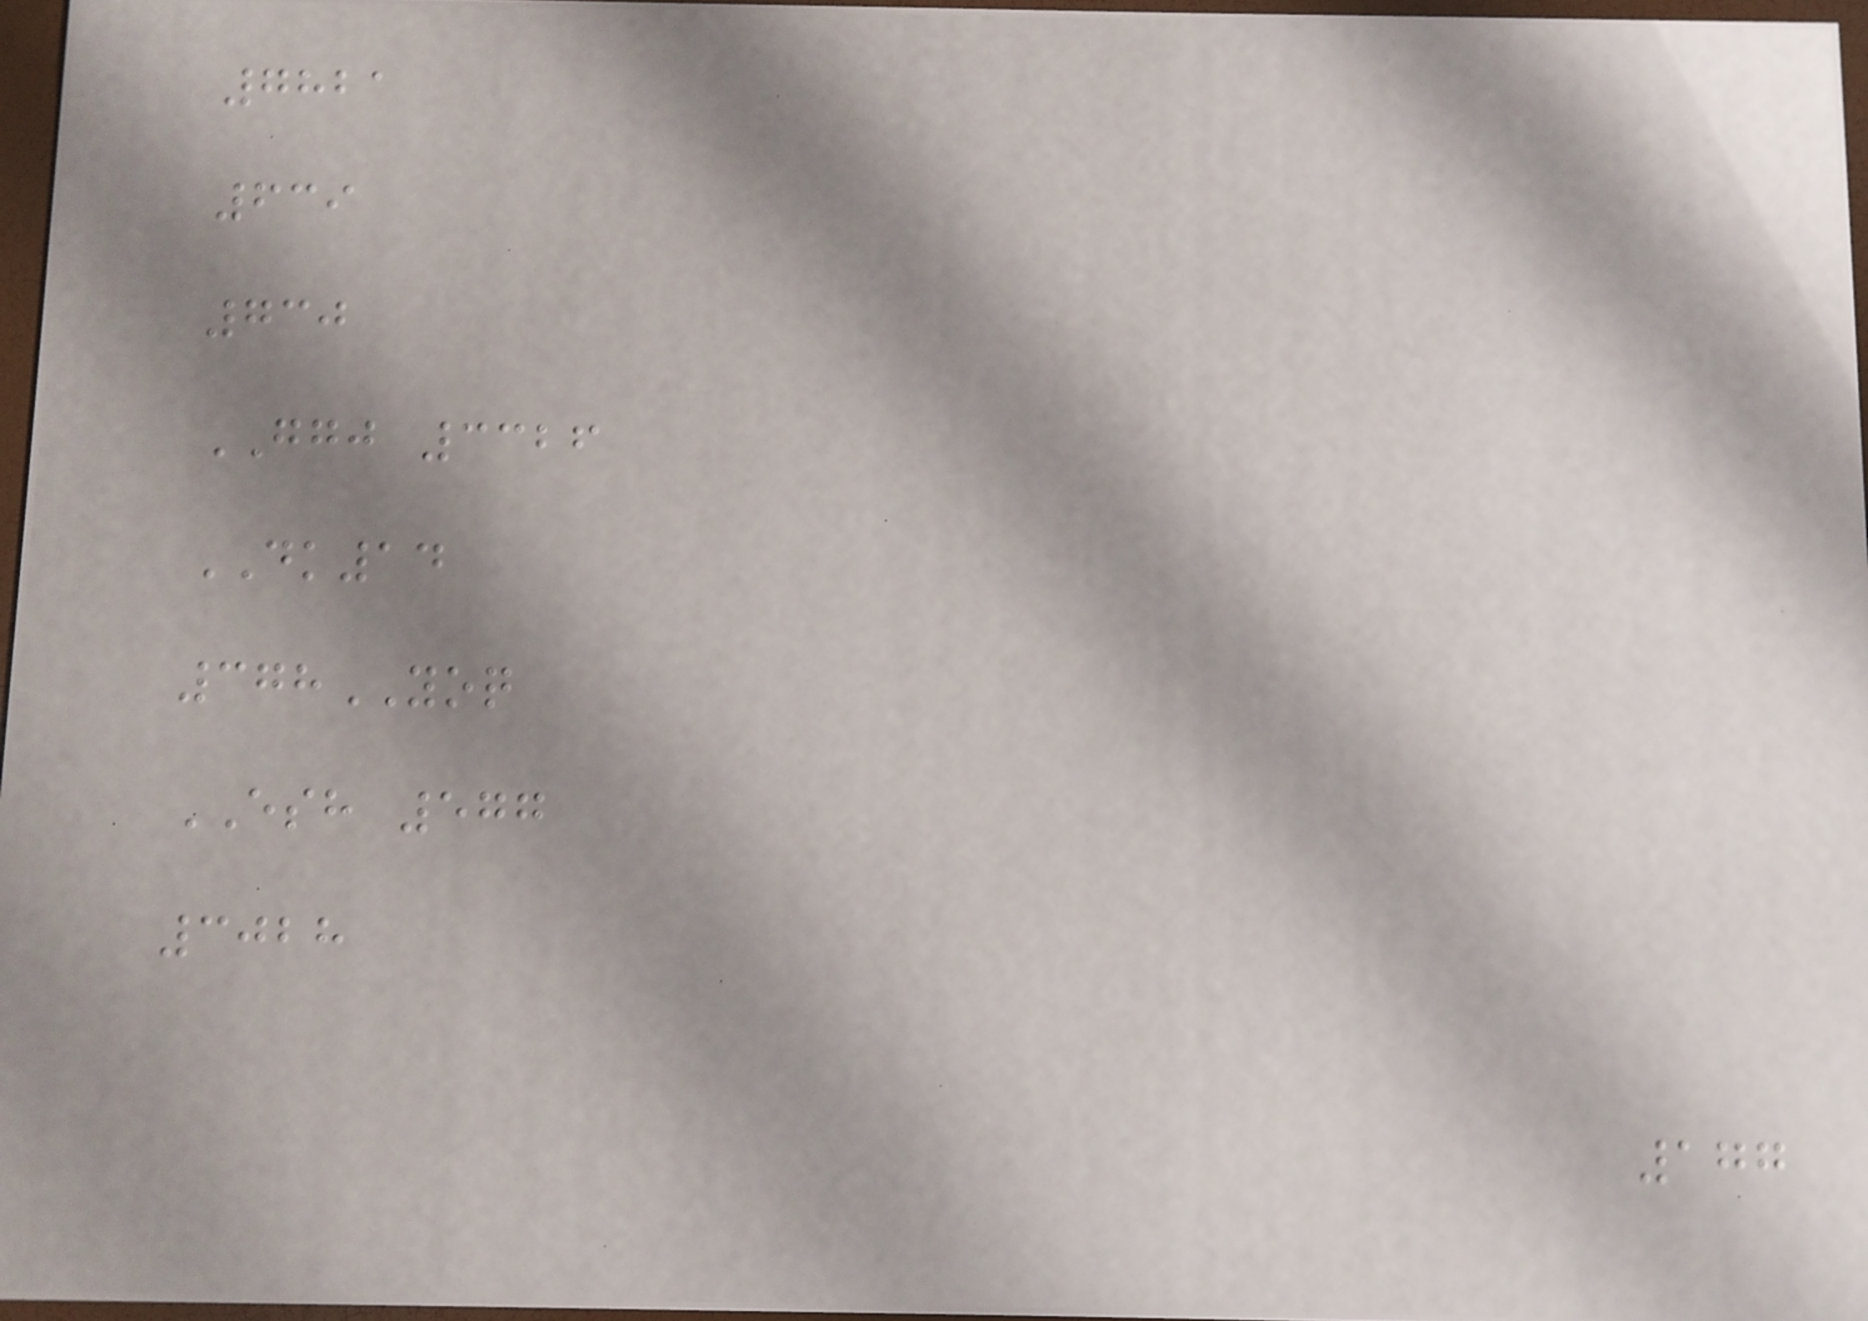7821
639
730
GGJ 3326
DK14
378YOQ
ESH 577
3028
177
